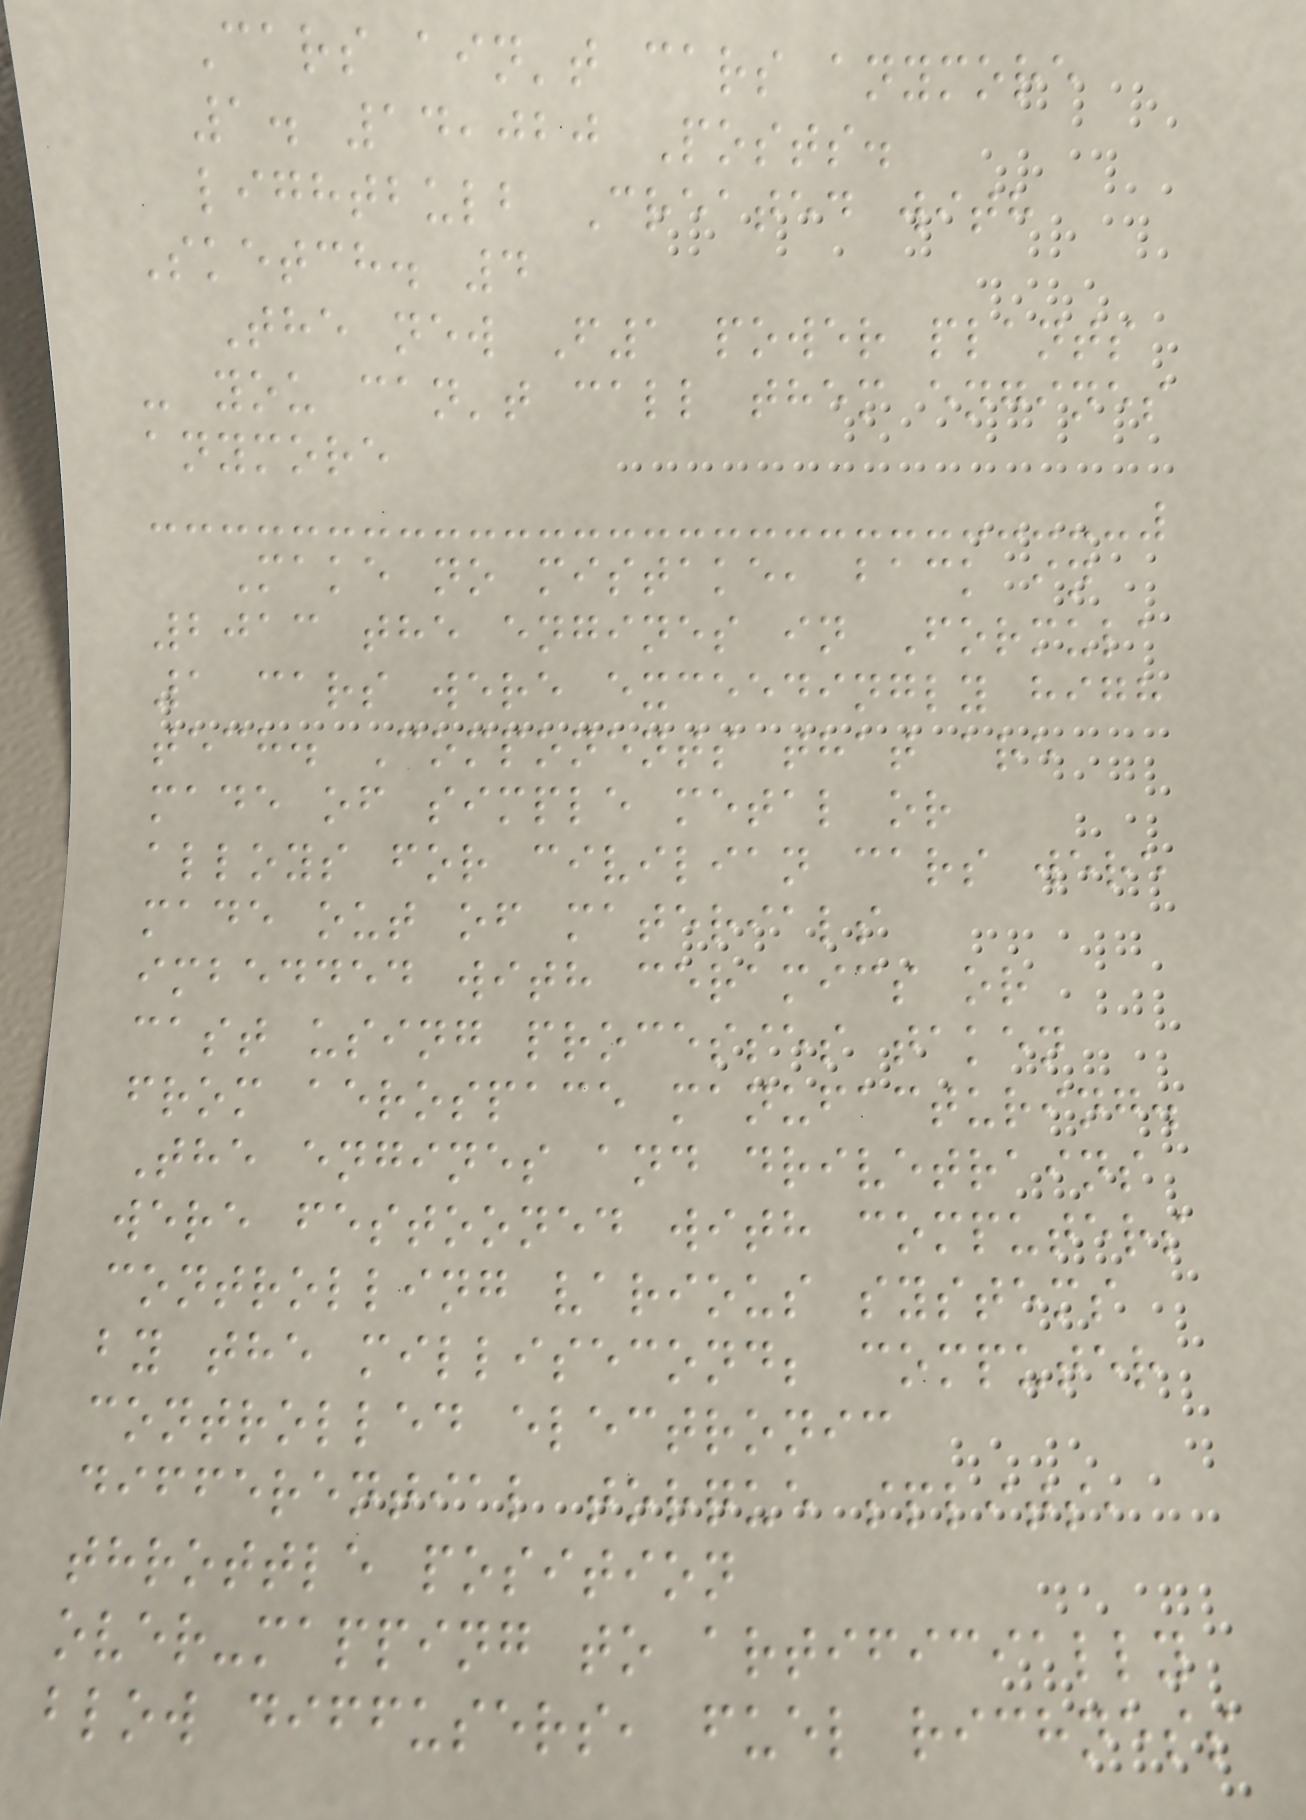Cars ain't cars anymore
1. 14,020 Posts.
lightbulb Created with
Sketch. 4
The new F1 power plants
- you can't call them engines
anymore
Make no mistake, back in
2013 the engines in Formula
1 cars were exceedingly high
tech. Components that are
made of simple metal or
alloys for civilian cars were
made out of materials
imbedded with ceramics or
cast using processes taken
from aerospace manufacturing.
The engines and drivetrains
were festooned with computers
controlling various systems
by the millisecond; computer
controlled electronic
differential torque splits,
throttle position
over-mapping to artificially
blow diffusers, fuel richness
